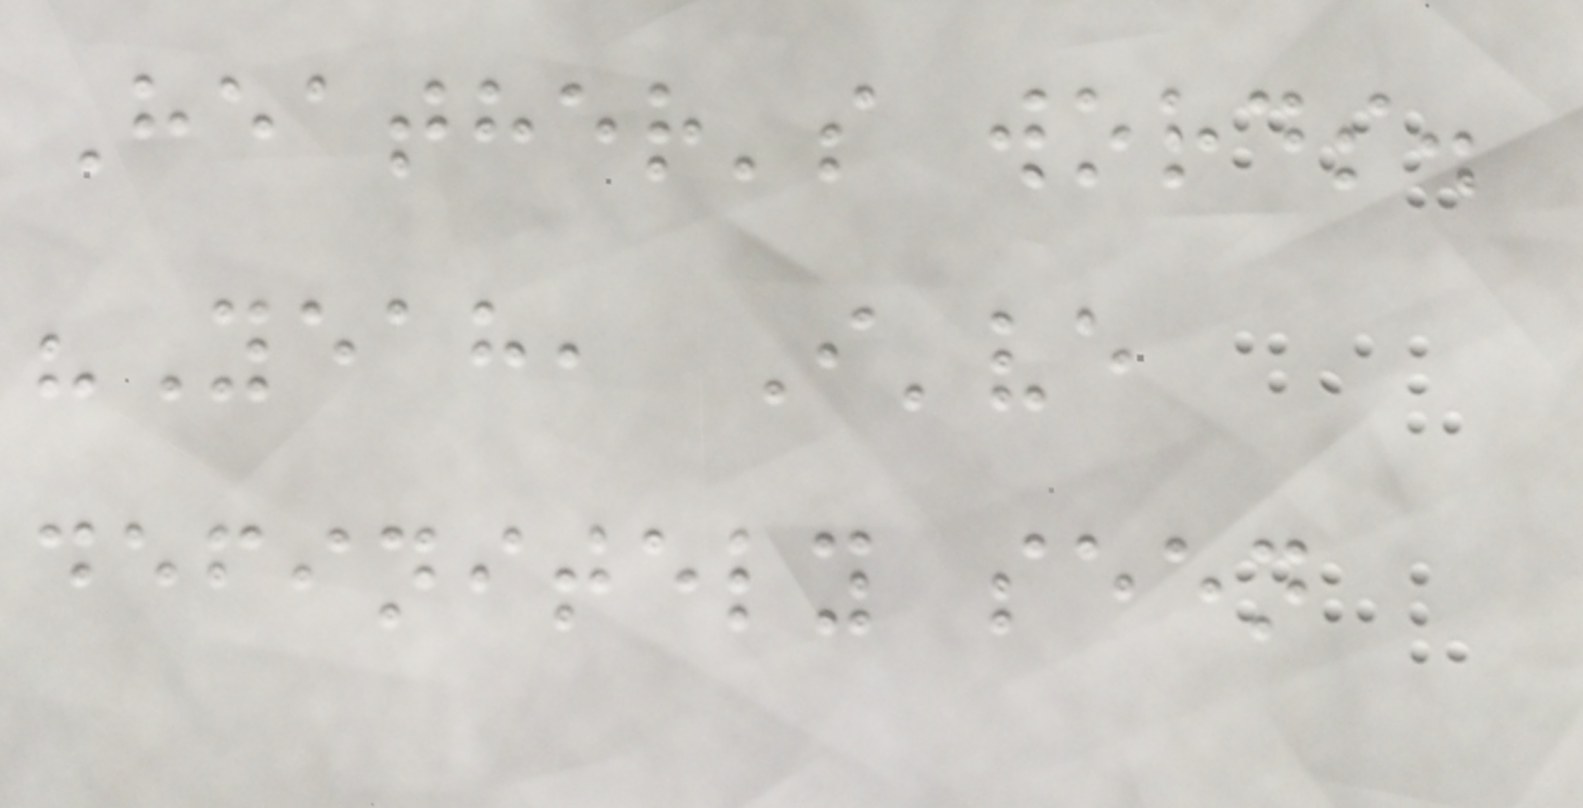Heather's words.
"Yeah, I've
definitely seen
